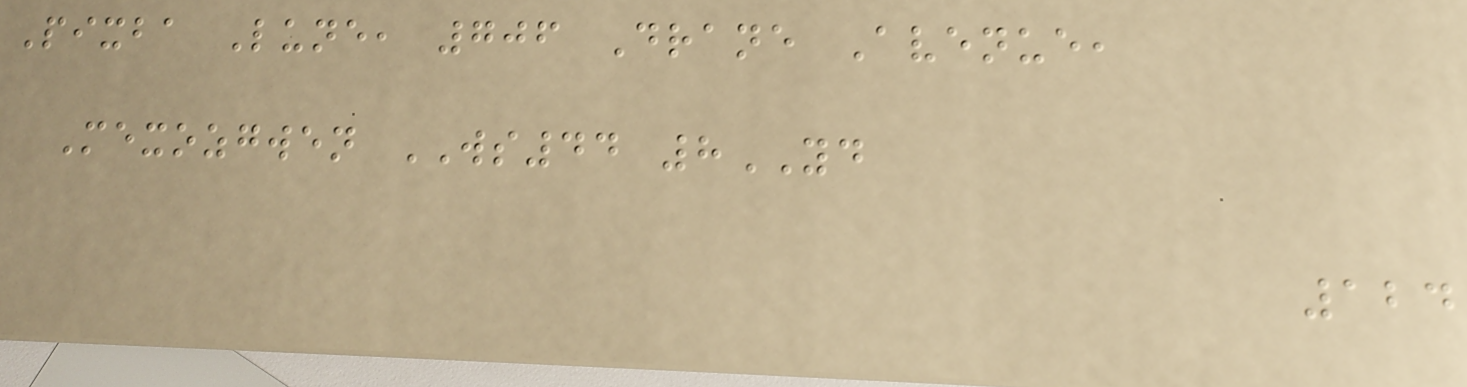Pixba Lune, 706 Drane Avenue,
Mexozgwen WS44 8YD
124
